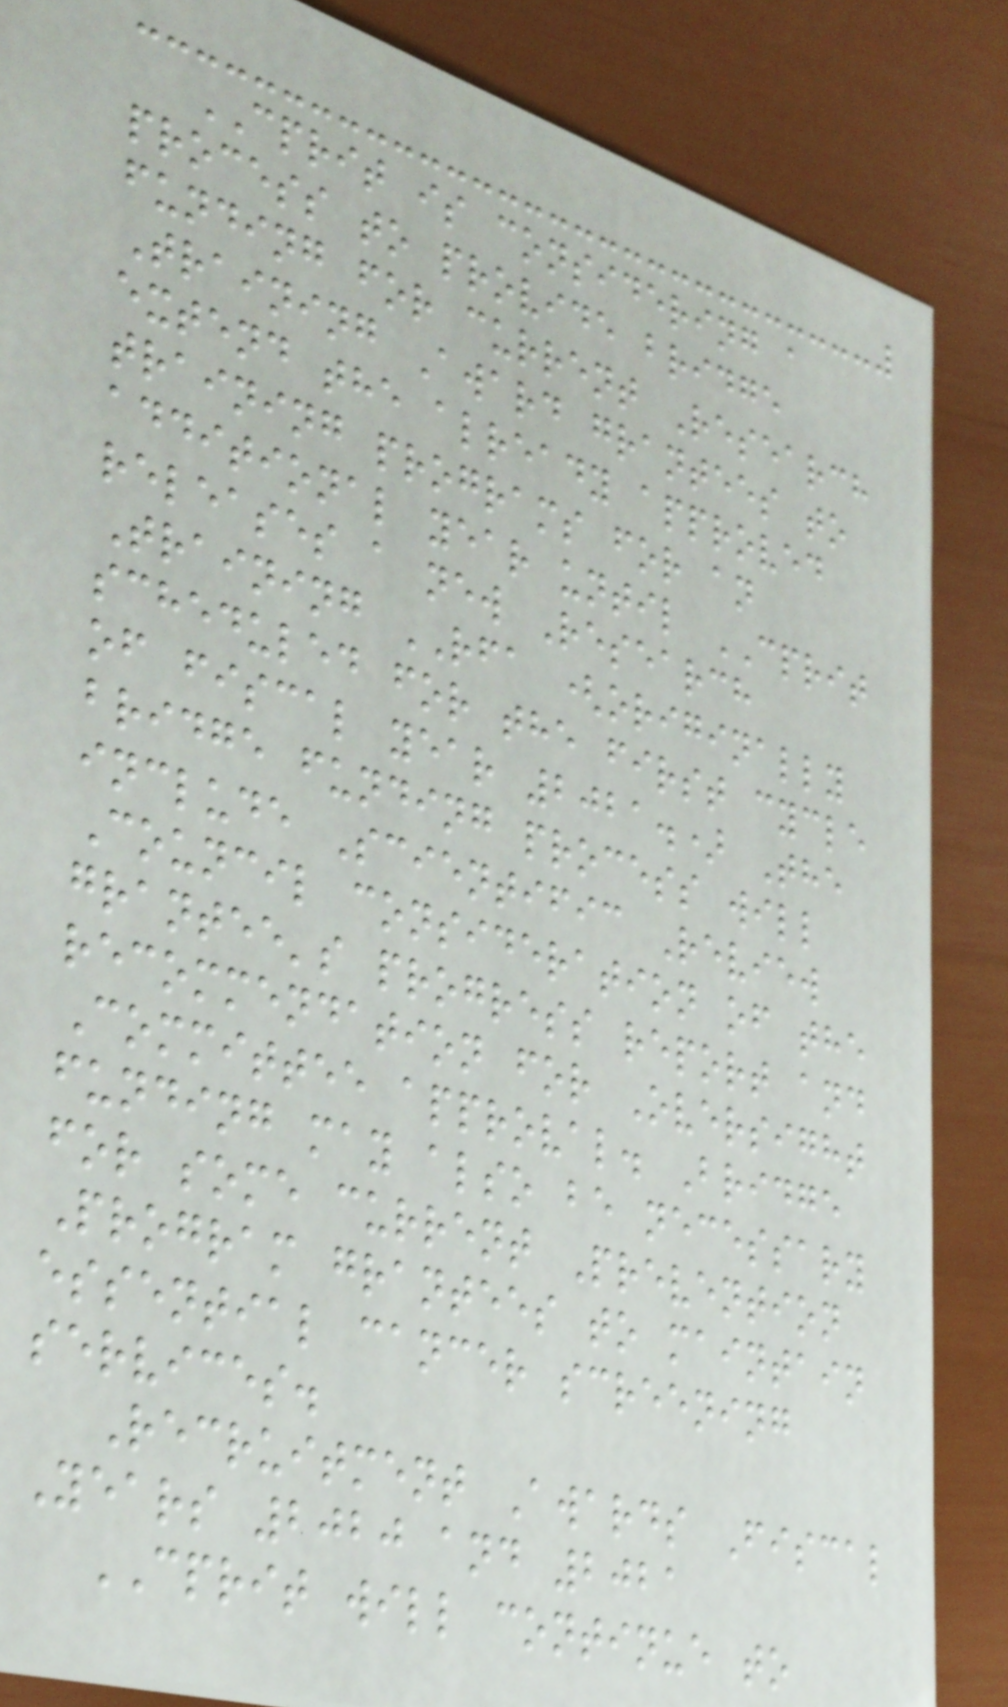CPRIT is considering a
process to provide bridge
funding for current Research
Training Award grantees to
extend the already approved
training programs for an
additional year until CPRIT
releases a new Research
Training RFA (originally
scheduled for the first cycle
of fiscal year 2021.) The
bridge funding process will
include Scientific Review
Council consideration of the
grantee's progress report and
recommendation for Oversight
Committee approval. Bridge
funding may also be necessary
for some current Prevention
Program grantees to maintain
essential cancer screening
services.
Recruitment Awards Fiscal
Years 2020 and 2021
CPRIT will continue to
